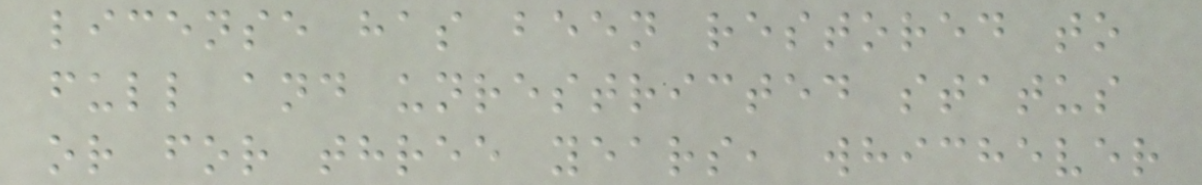license has been restored to
full and unrestricted status
or for three years, whichever
